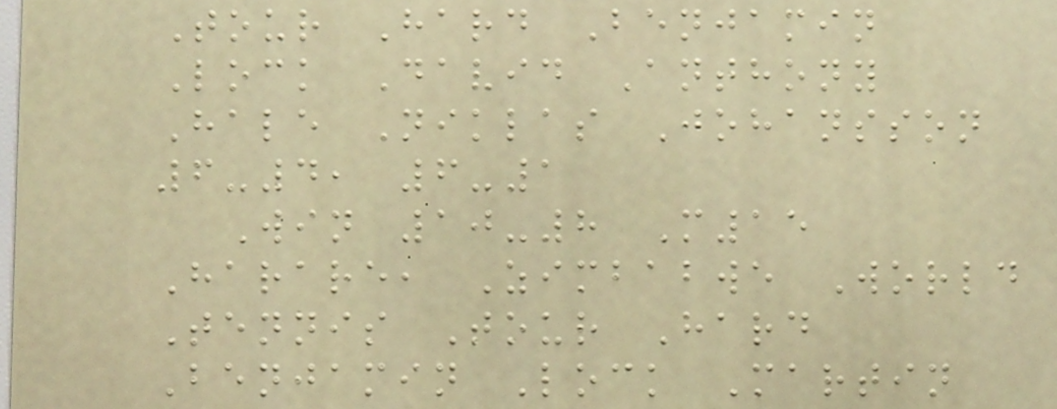Tour Hard Benjamin
Lock David Anthony
Hale Niklas Johansson
6-4, 6-1
Win 10-8 M15
Harare, Zimbabwe World
Tennis Tour Hard
Benjamin Lock Martin
